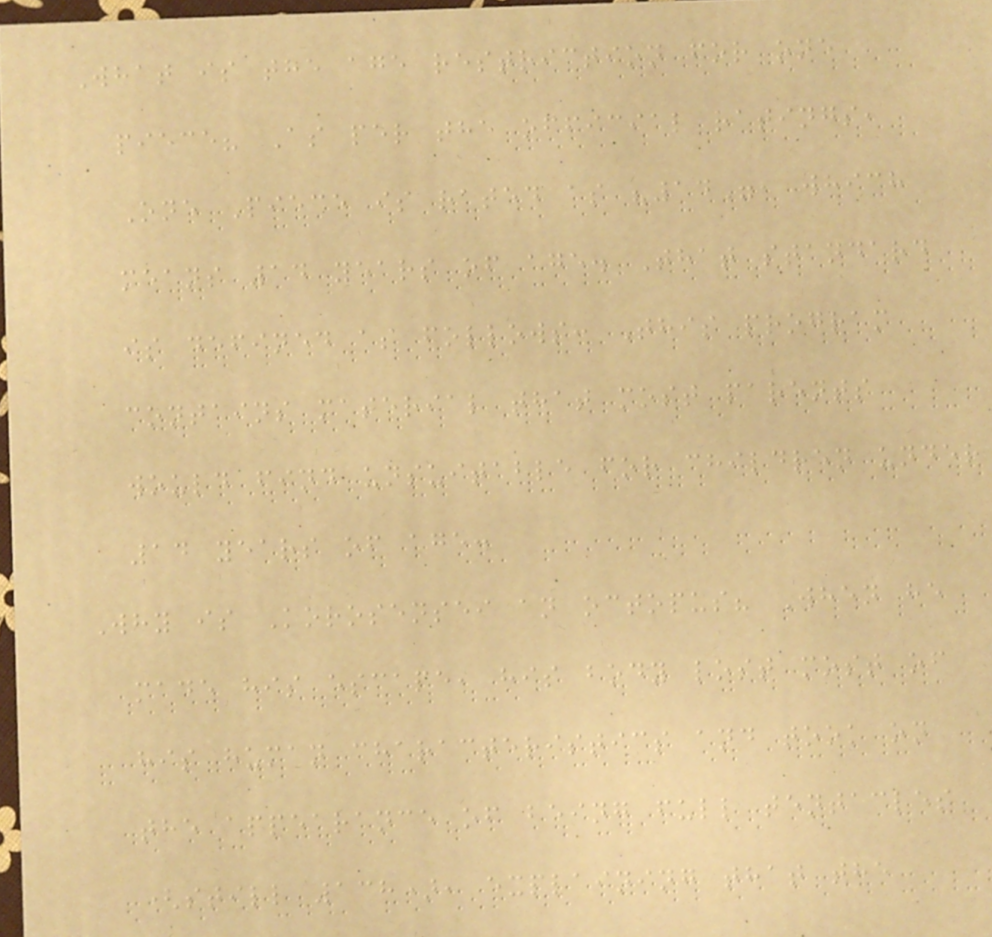What is the age restriction for one
piece? As per the official ratings,
One Piece is rated as "14", which
means 14 years of age. That standard
is defined as follows: This program
contains material that most parents
would find unsuitable for children under
14 years of age.
Why is Korosensei an octopus? When he
made his escape, his body lost most of
his human characteristics and took on
the appearance of being full tentacles
(still 138), explaining that the
